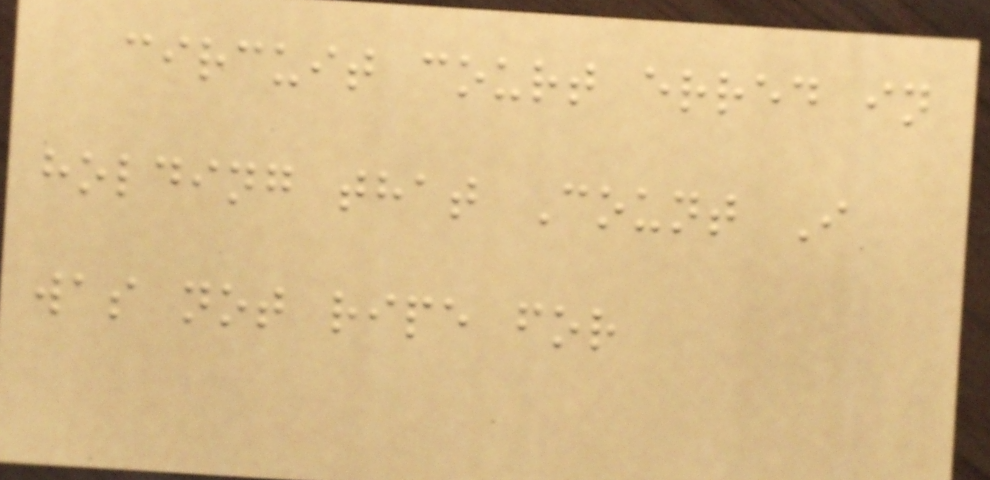circuit court erred in
holding that Count I
was not ripe for
